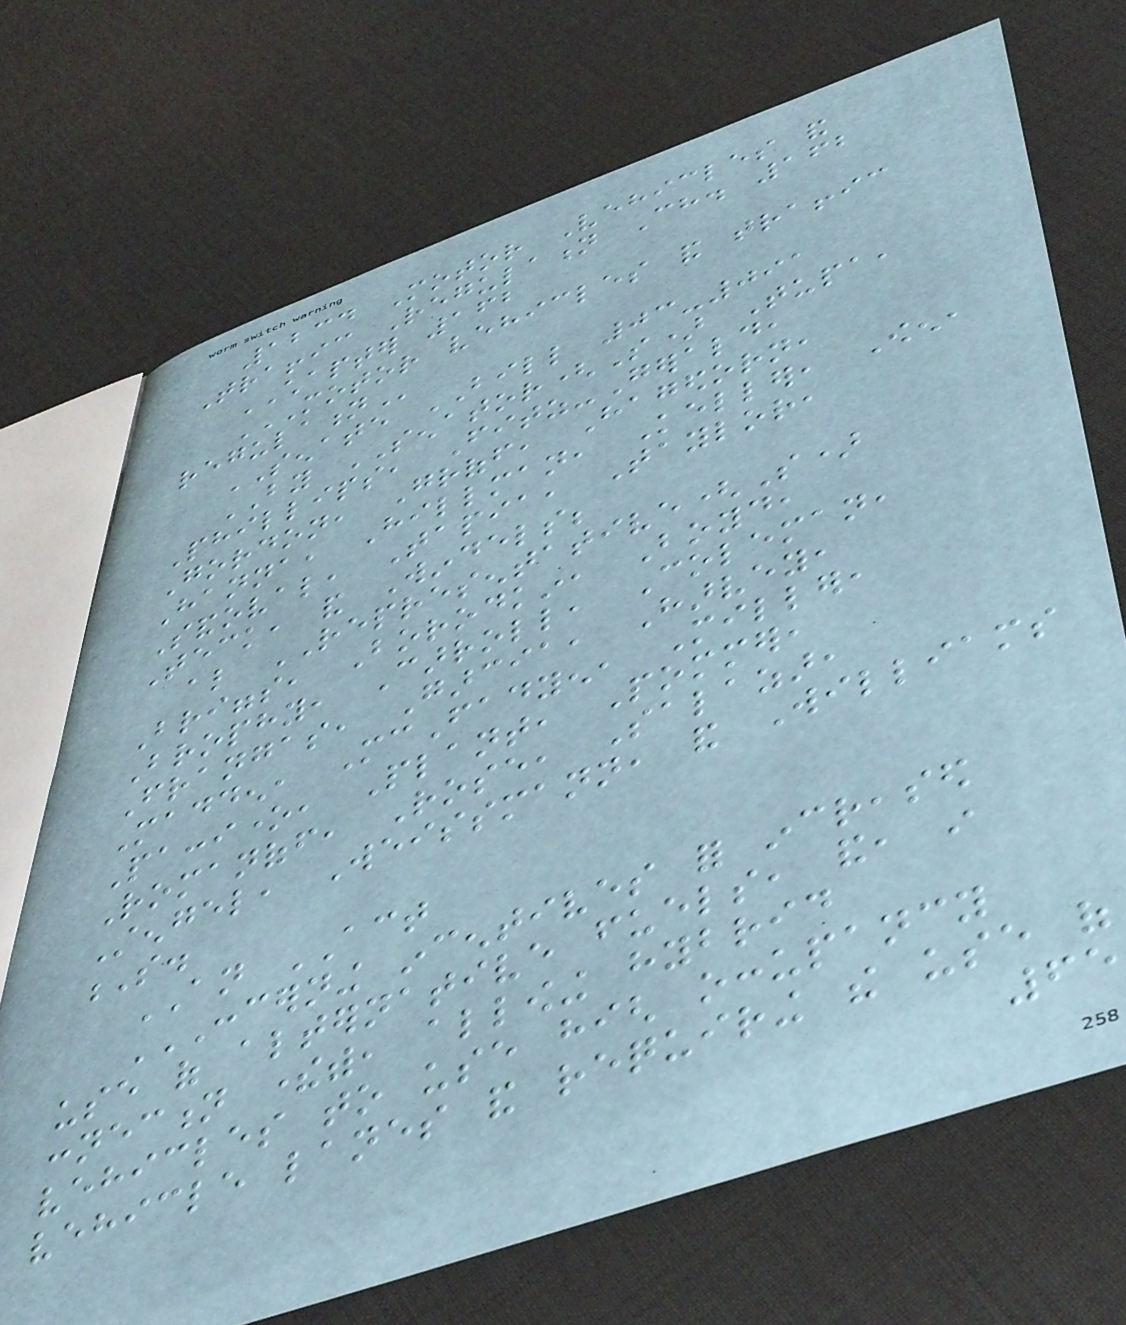1234 Motor Vehicles and
Traffic Regulation Ch. 162
CHAPTER 162
MOTOR VEHICLES AND TRAFFIC
REGULATION
SENATE BILL 03-091
BY SENATOR(S) Tupa,
Phillips, Fitz-Gerald,
Gordon, Groff, Hagedorn,
Hanna, Hillman, Keller, Owen,
Sandoval, Tapia, Taylor,
Teck, and Windels;
also REPRESENTATIVE(S)
Briggs, Borodkin, Boyd,
Brophy, Carroll, Coleman,
Frangas, Garcia, Harvey,
Madden, McFadyen, Miller,
Paccione, Plant, Pommer,
Romanoff, Rose, Salazar,
Stengel, Weissmann, and Williams
S.
AN ACT
CONCERNING INCENTIVES FOR INCREASED
USE OF ALTERNATIVE FUELS, AND, IN
CONNECTION THEREWITH, ALLOWING HYBRID
VEHICLES TO USE HIGH OCCUPANCY
VEHICLE LANES AND REQUIRING THE USE OF
65
